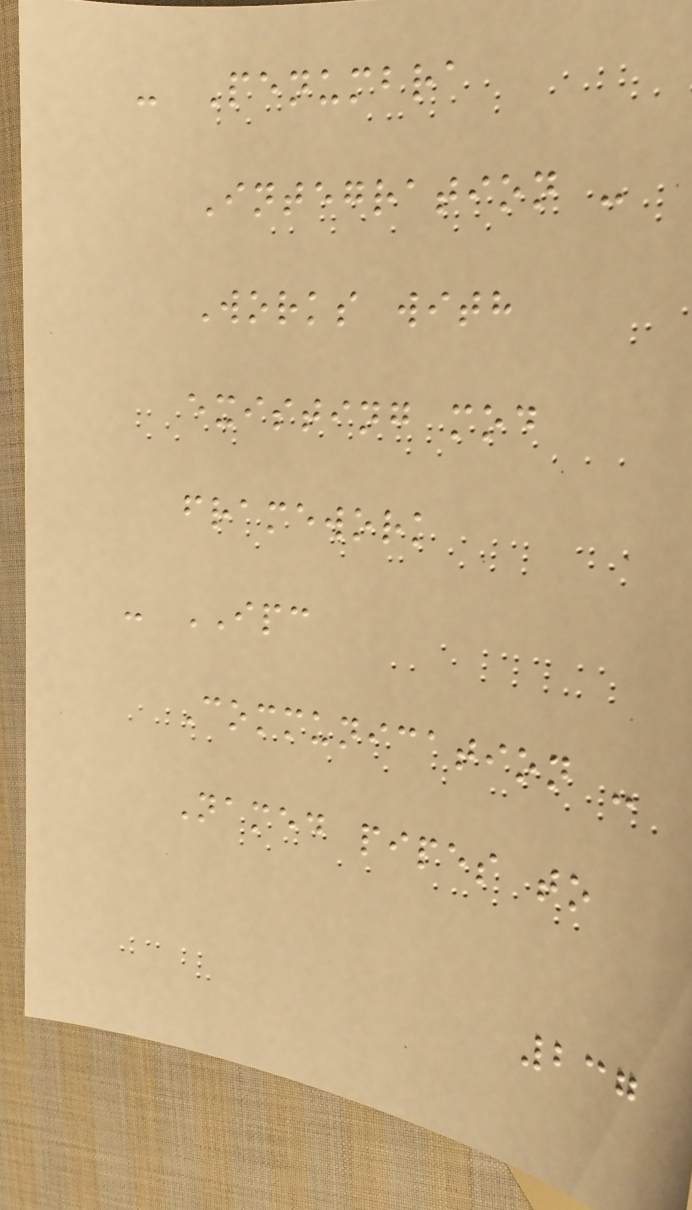- Penumbra
Integration -
Works with
existing mod
framework
- IPC
Communication -
Named pipes to
237
